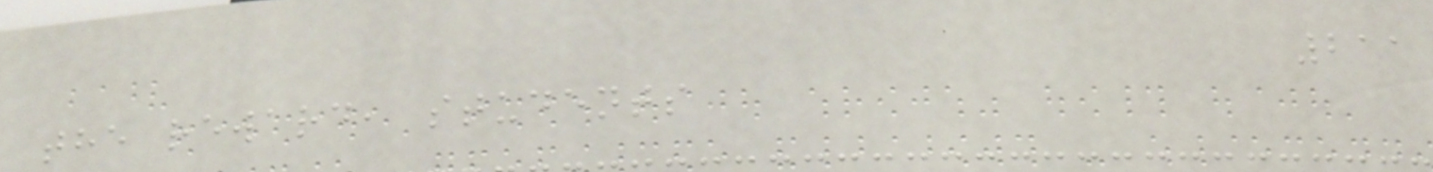211
the reward, students
